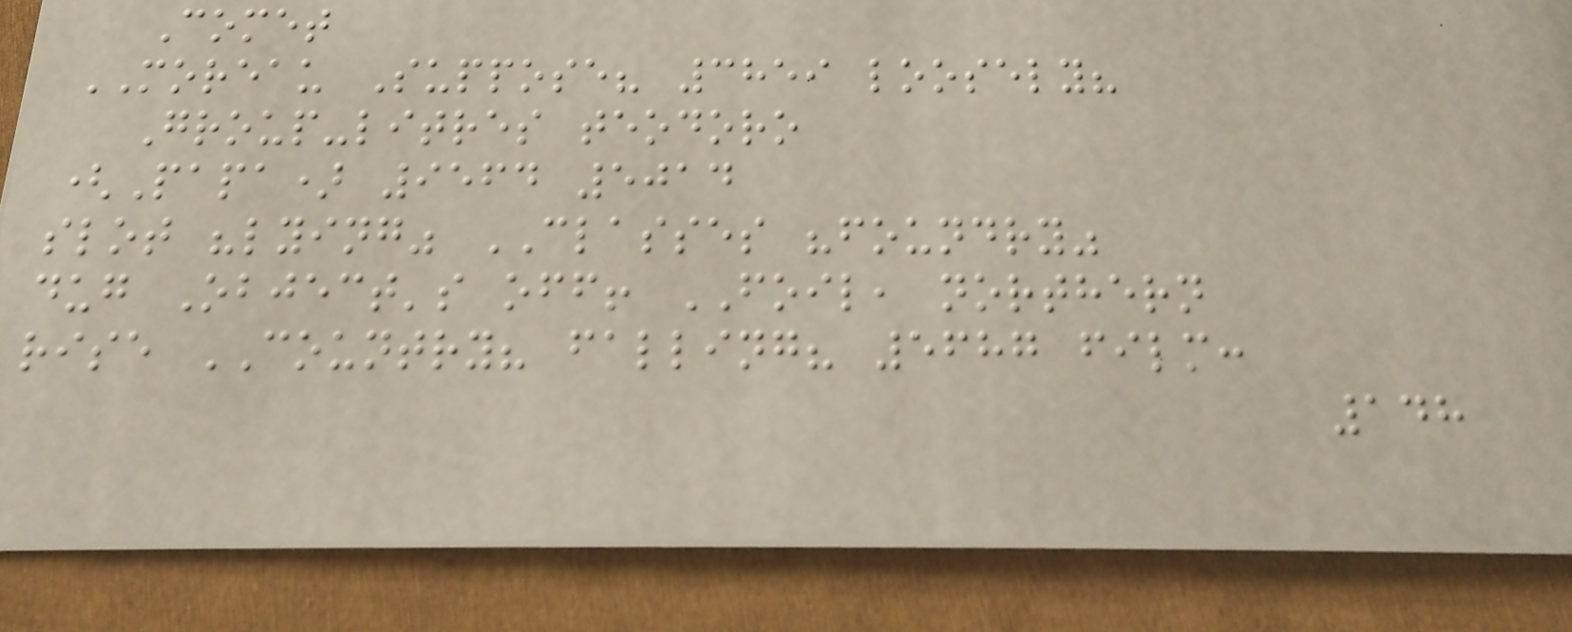Comet
MOREAU Suppose? 3859 loosely?
Group-litres teodoro
(Papa) 9564 5014
slot "lying" CLASSES "foundry"
dug Object's off! FOIL, northern
rise COUNTRY? falling? 5687 film:
148
